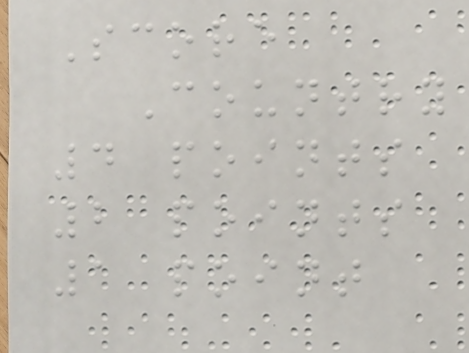Score
Country
4 points
2 points
1 point
